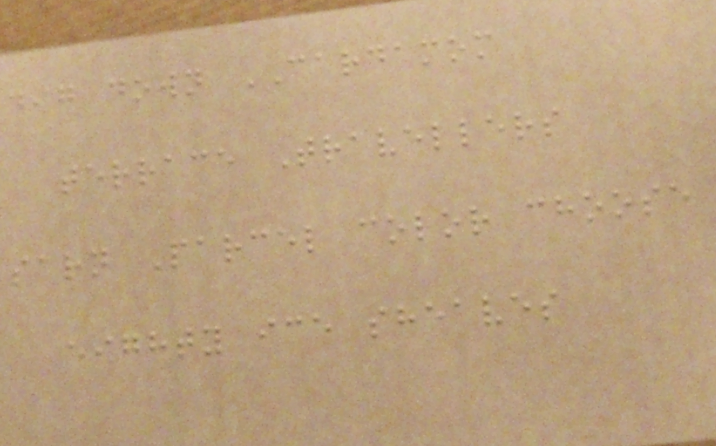dig down CARDAMOM
terrace Travellers
sarn Parcel color choose
eighty ice sheaves
